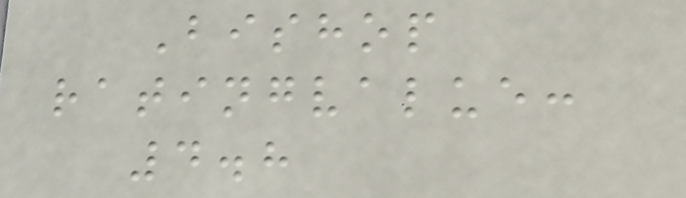Bishop
ratingvalue:
4.8
